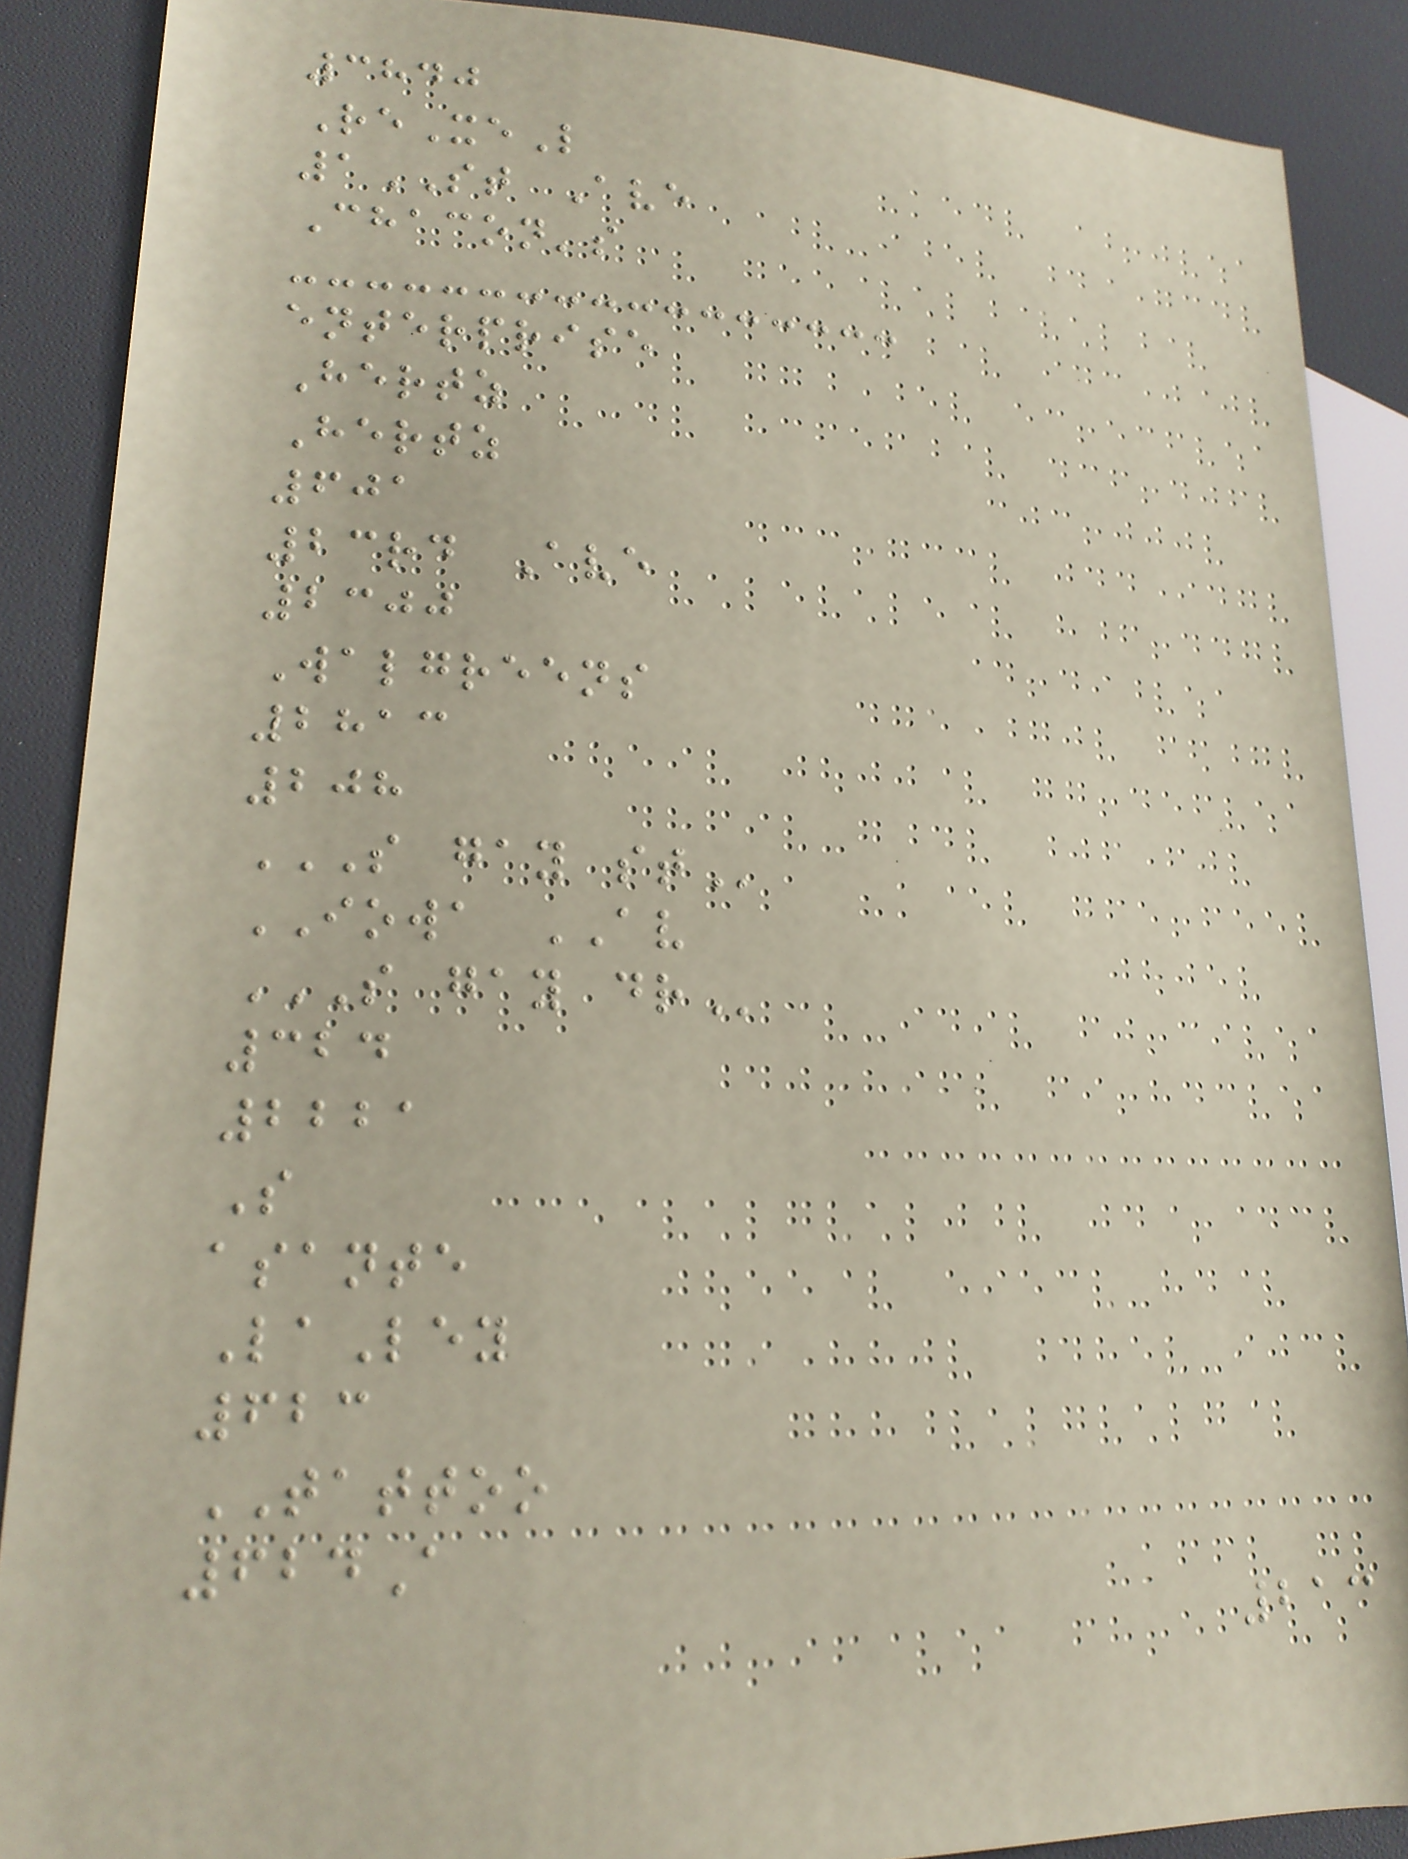3840
ReXeL
1ST Ave
Chacon's
enterprise
Hertz
Hertz
601
23rd Ave
2300
Walgreens
2813
208
S GAY ST
IOWA AV
S GAY DR
324
2221
S
asante
LaLey
623
TATTOO
624A
213
